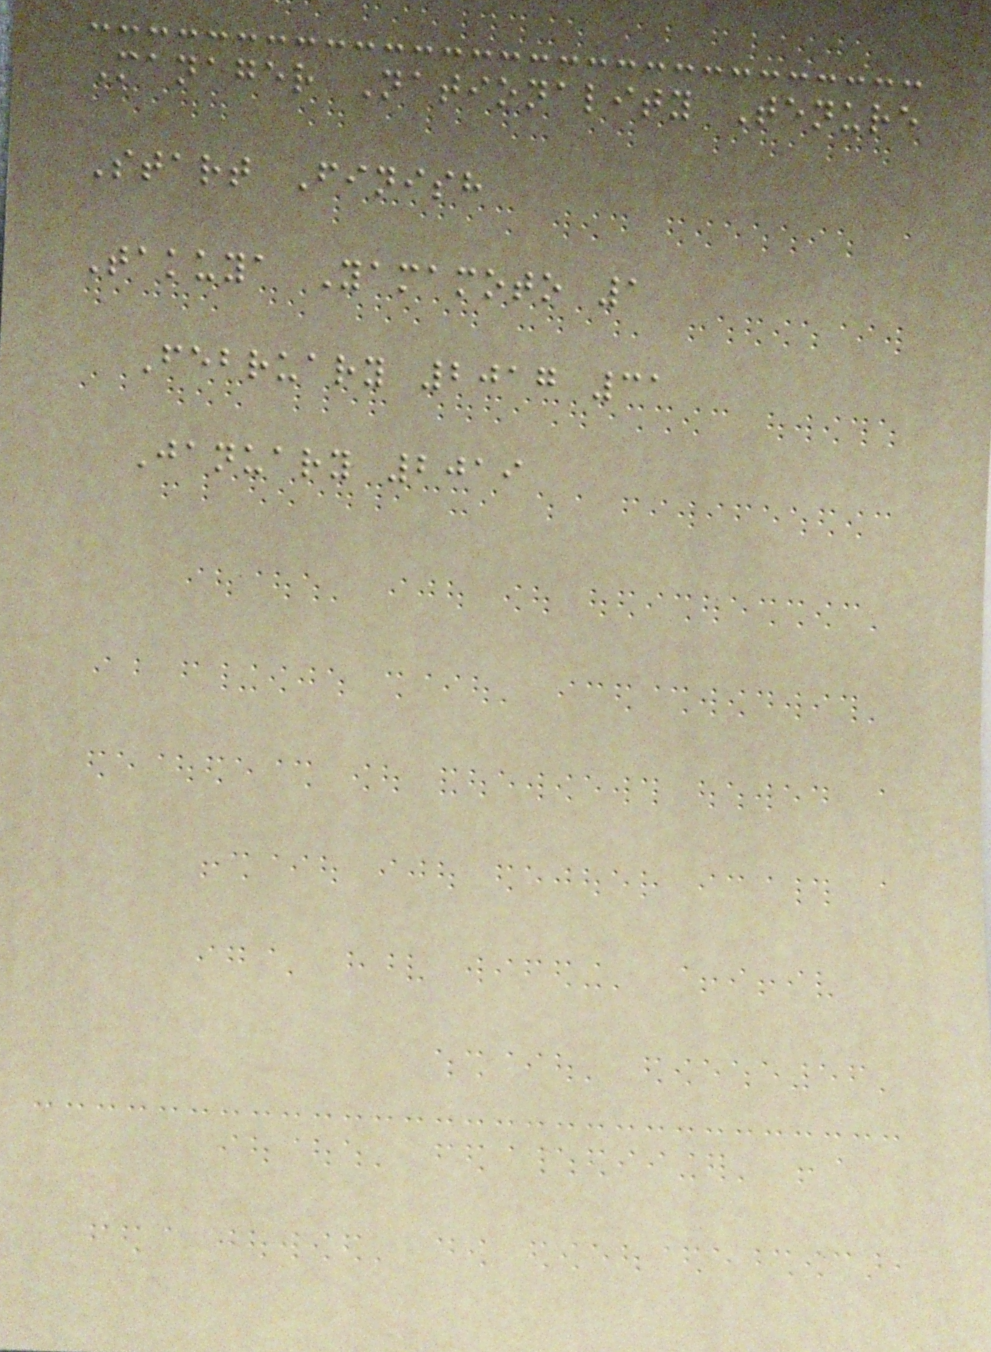Manager Nationality Tenure
Start Finish
Takuya Yamamoto 1
February 2017 31
January 2019
